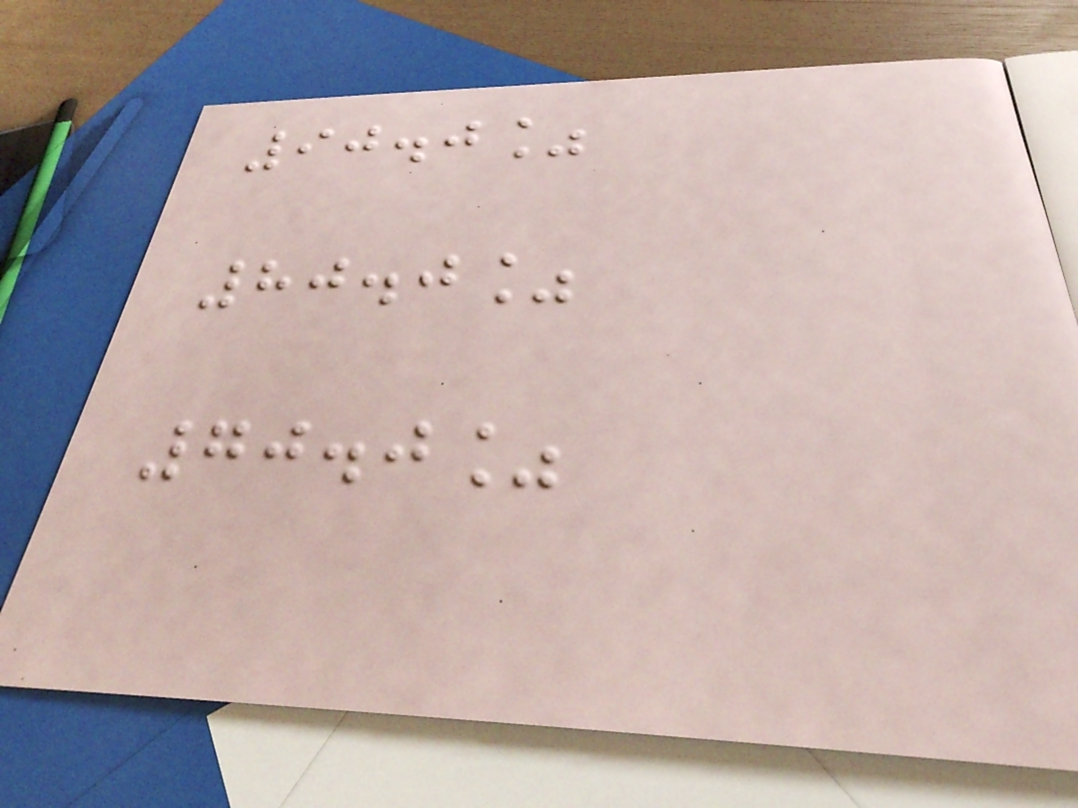90.0%
80.0%
70.0%
